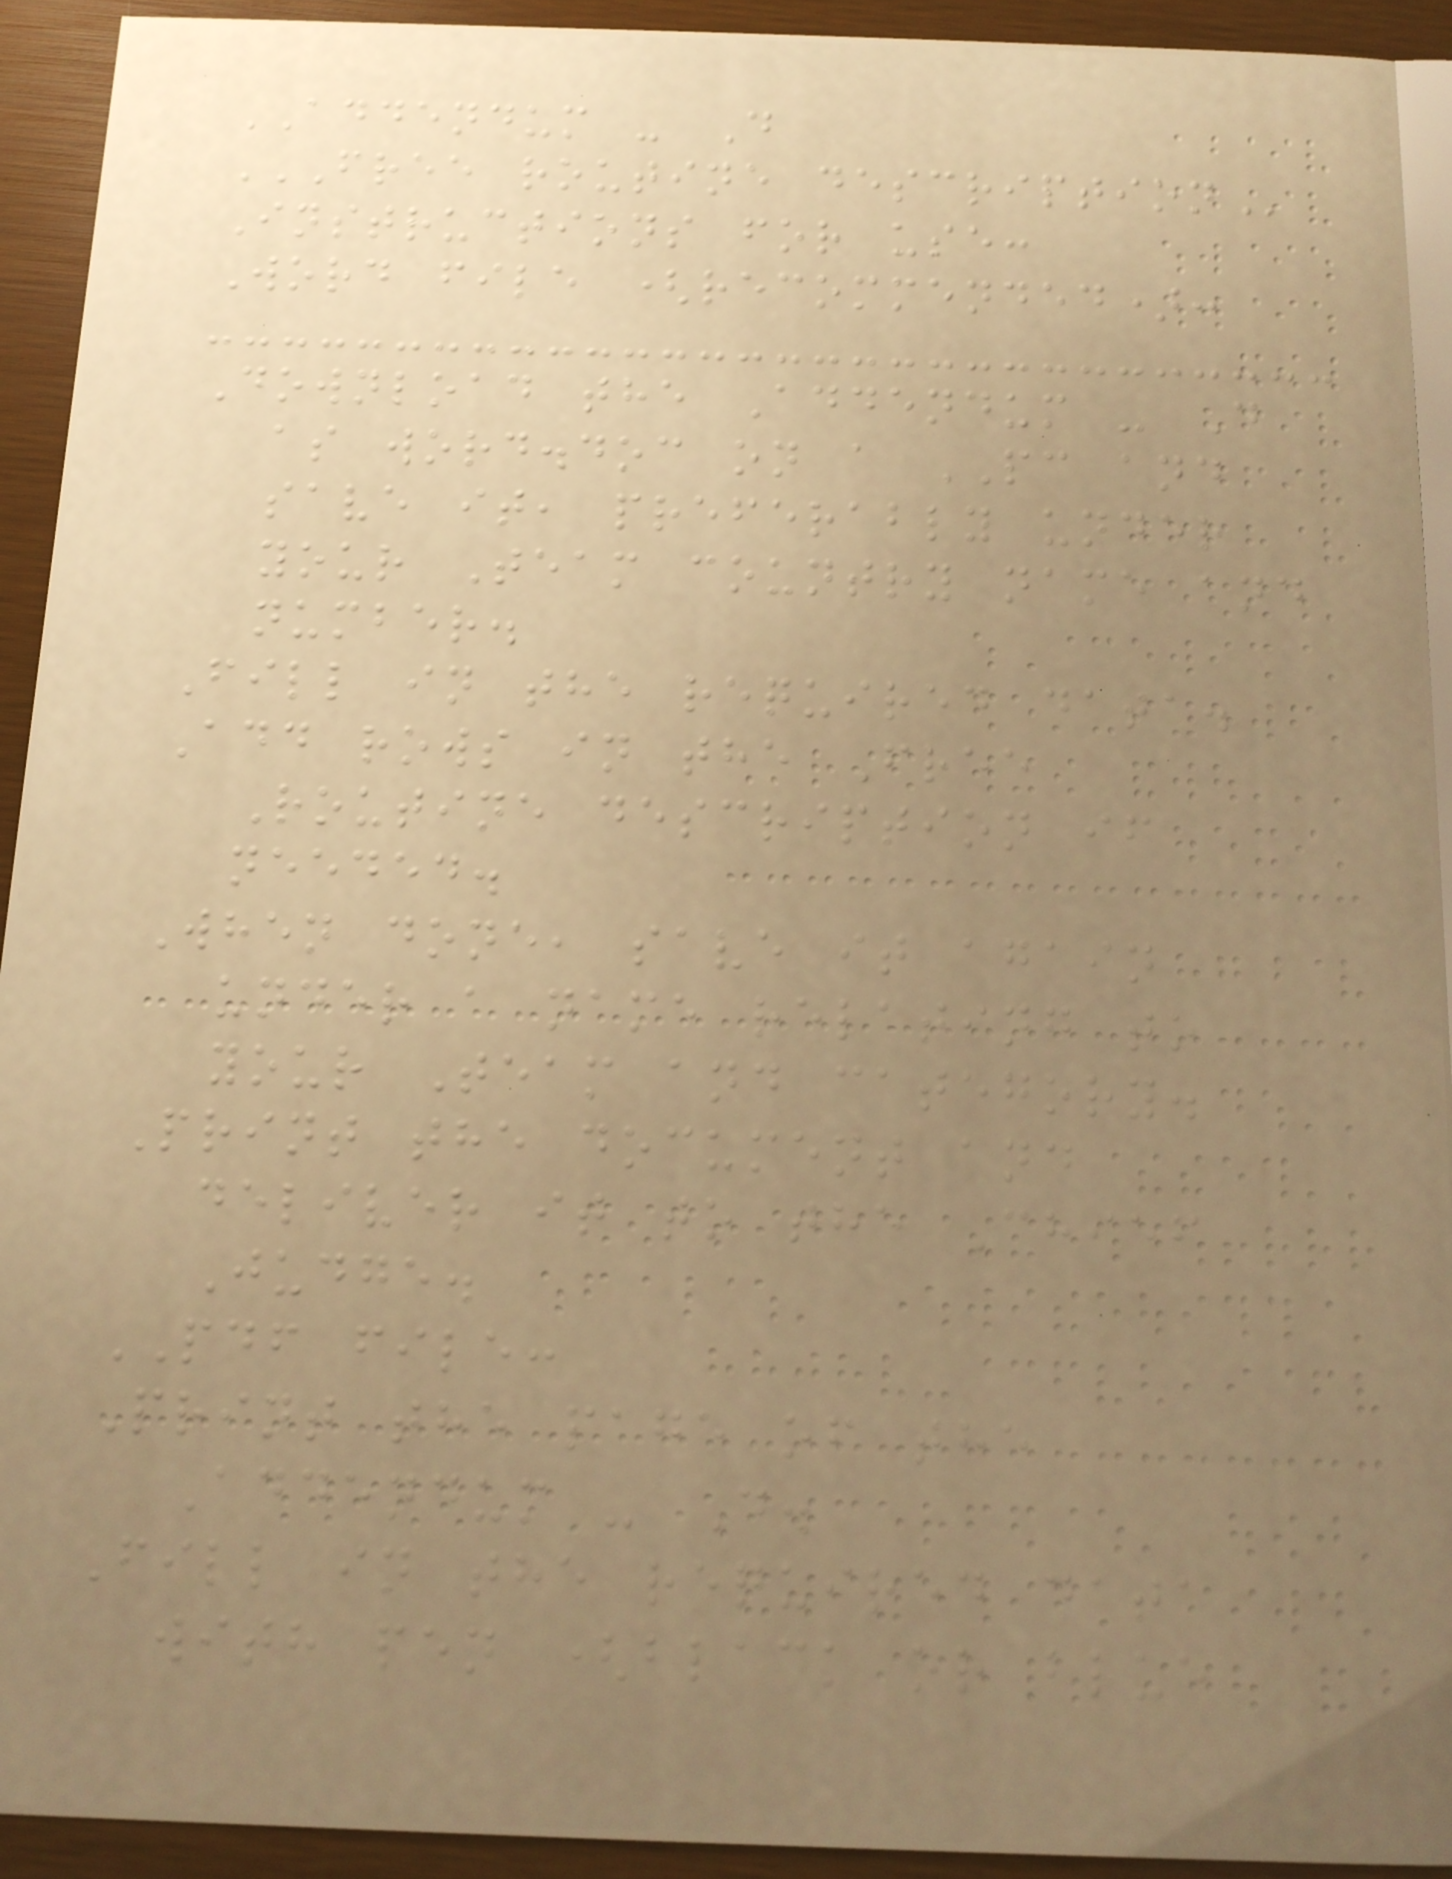ADDENDUM - D
FREE ROUTINE DESCRIPTION
Instructions for use:
Word file (recommended):
Download the Addendum - D
as word.doc on a PC and
save it, preferably under
your Team country name and
number.
Fill in the required data.
Add rows in the Free
Routine description if
needed.
When done, save it again
under a name relating to
your Team and category.
Print the document and
deliver it to the Chief
Judge.
PDF file:
Print the page of the
Addendum - D.
Fill in the required data
with pen (black or blue
